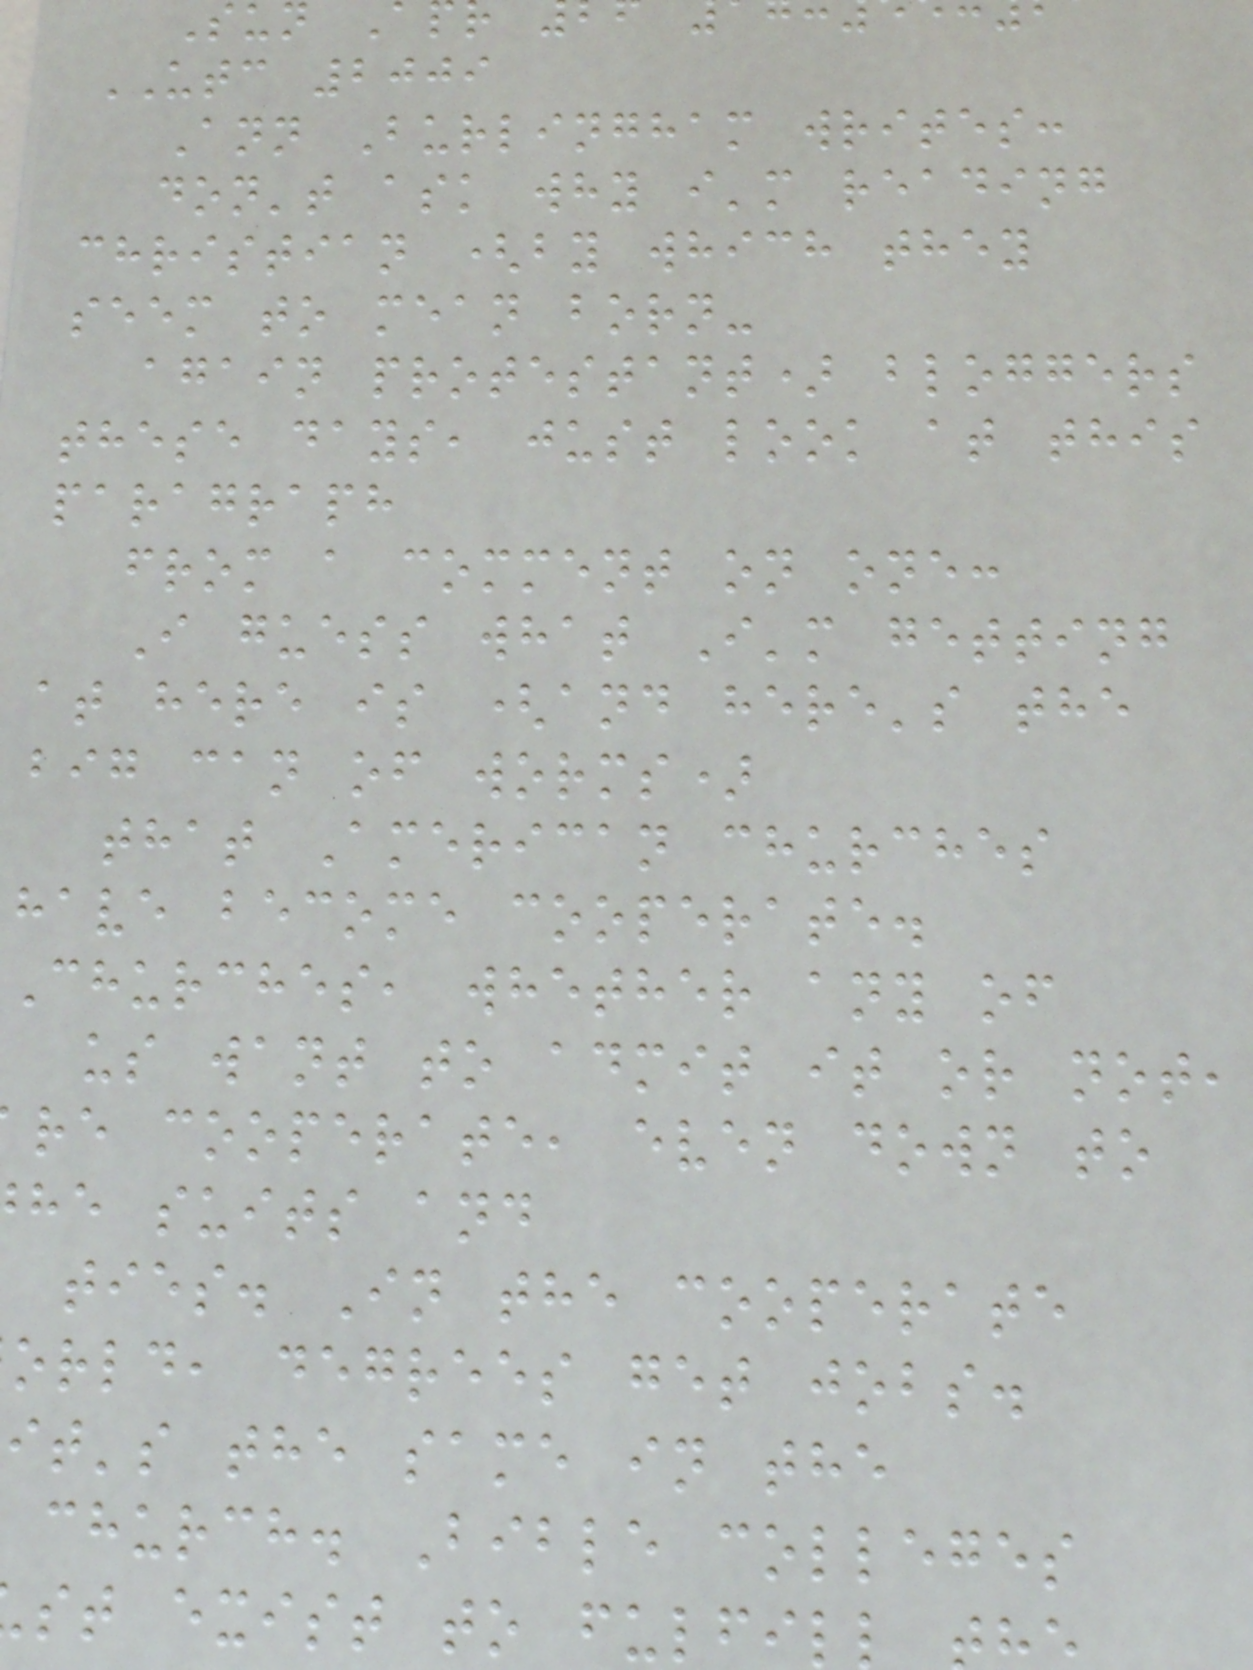UTC 2009
Ann Burlingham writes:
don't ask why i'm reading
christian (by which they
seem to mean born-
again protestant) bloggers
these days, just look at this
paragraph
from a comment on one:
I guess what I'm getting
at here is (and here's the
big can of worms)
that American churches
have become cooperate.
Churches, whether any of
us want to admit it or not,
re cooperate, even down to
he suits and
ties. In the cooperate
orld, degrees get jobs.
it's the same in the
church. Bible colleges
st exist to fulfil
